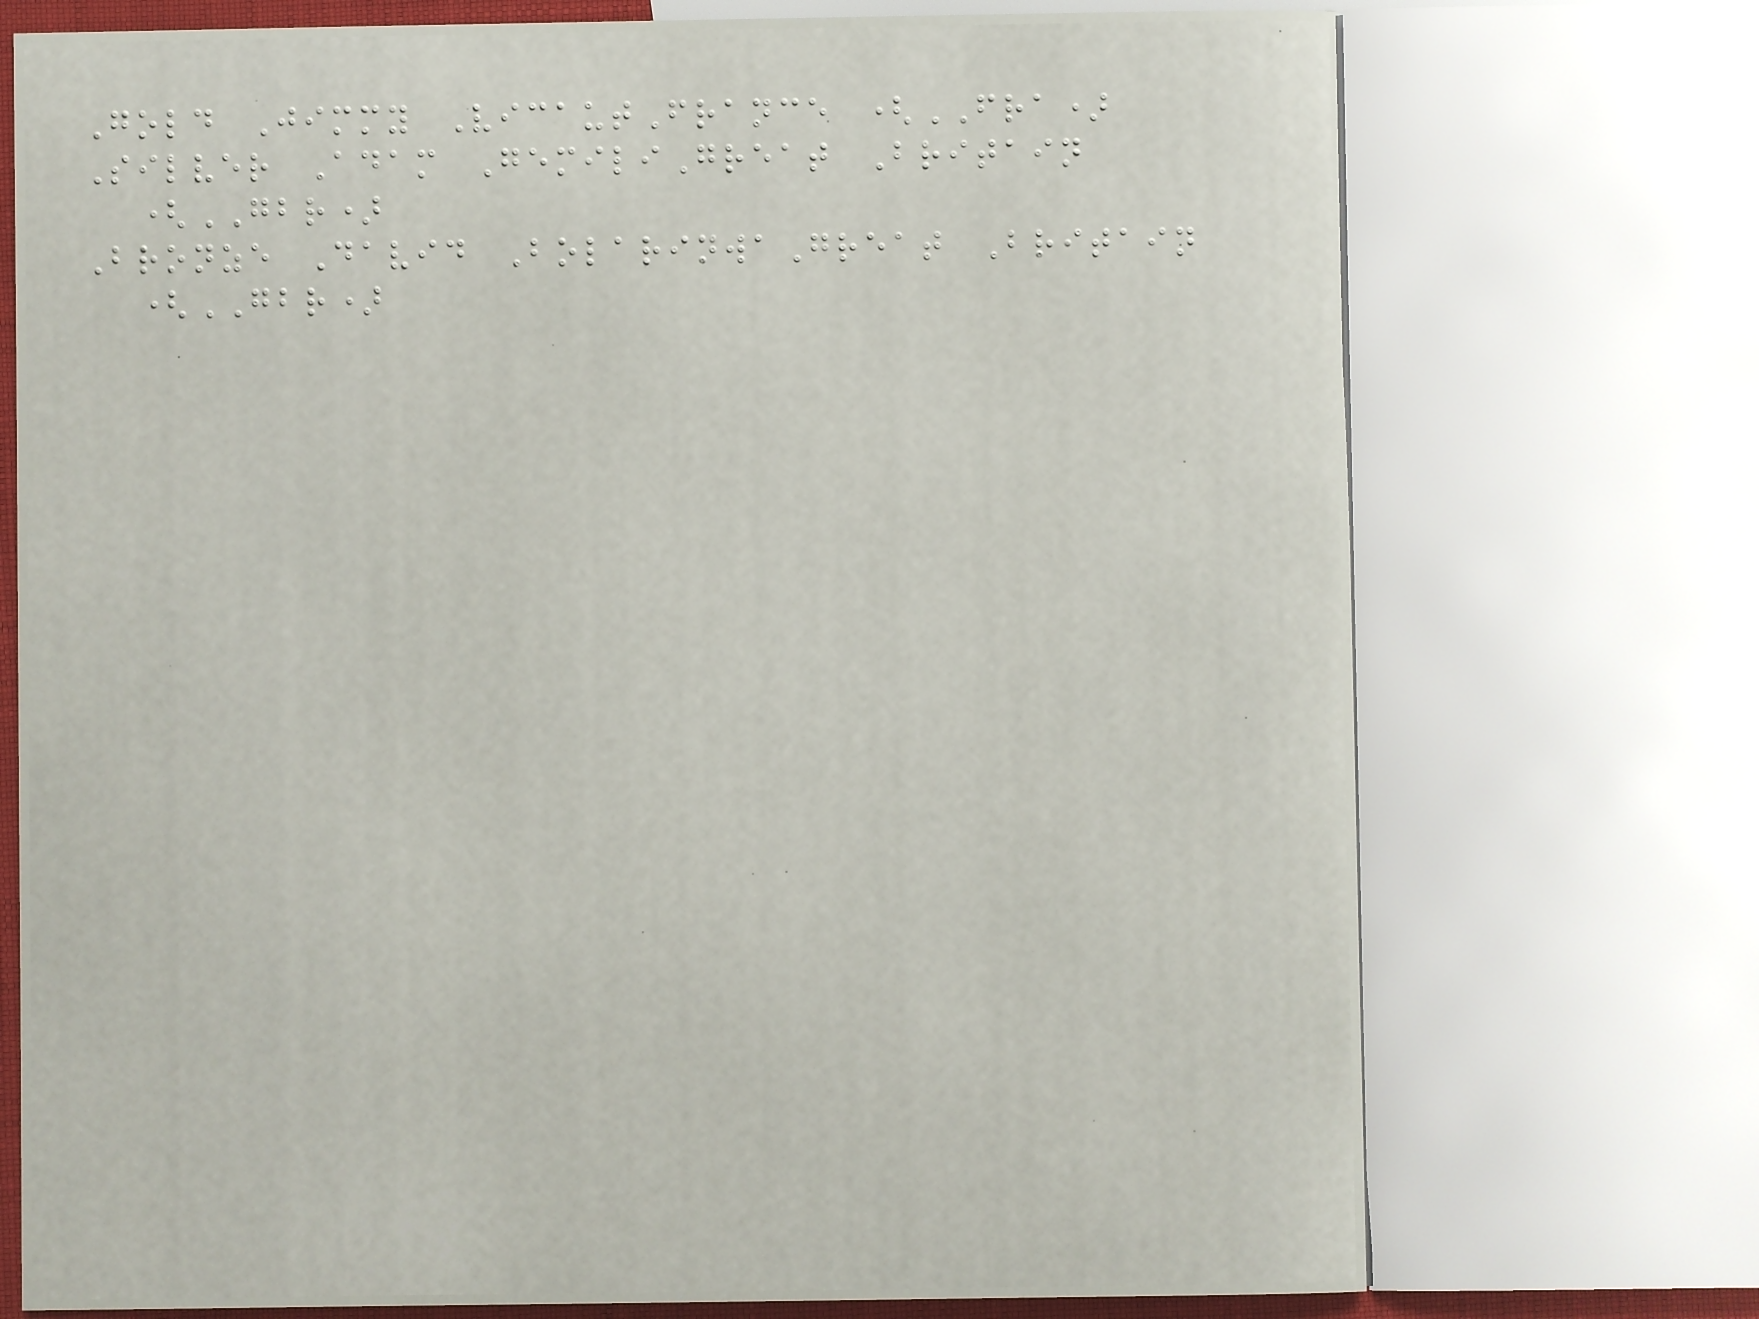Gold Jimmy VicautFrance (FRA)
Silver Adam GemiliGreat Britain
(GBR)
Bronze David BolarinwaGreat Britain
(GBR)
